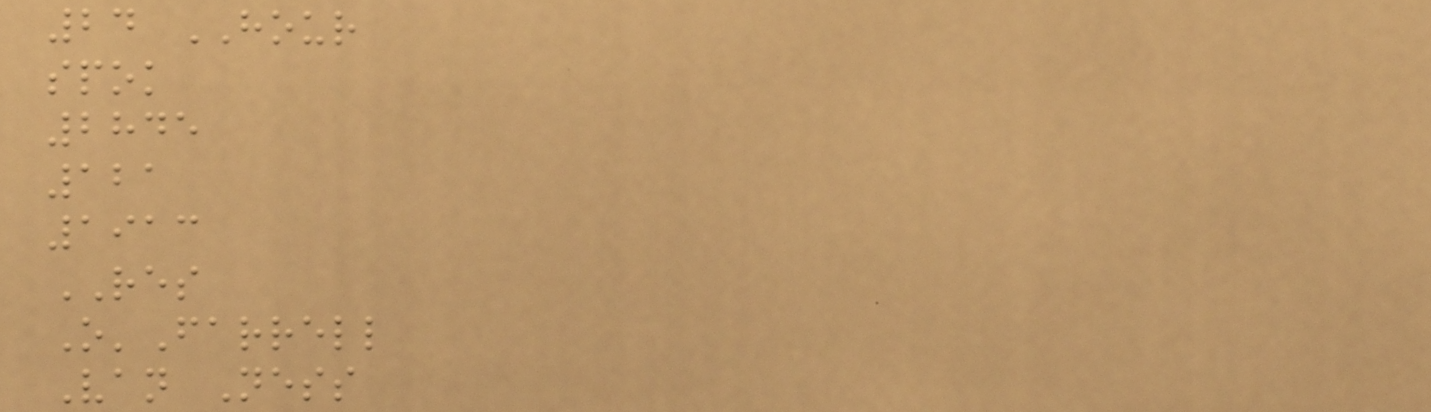24 HOUR
spok
2845
121
1913
RES
O'Farrell
Van Ness
